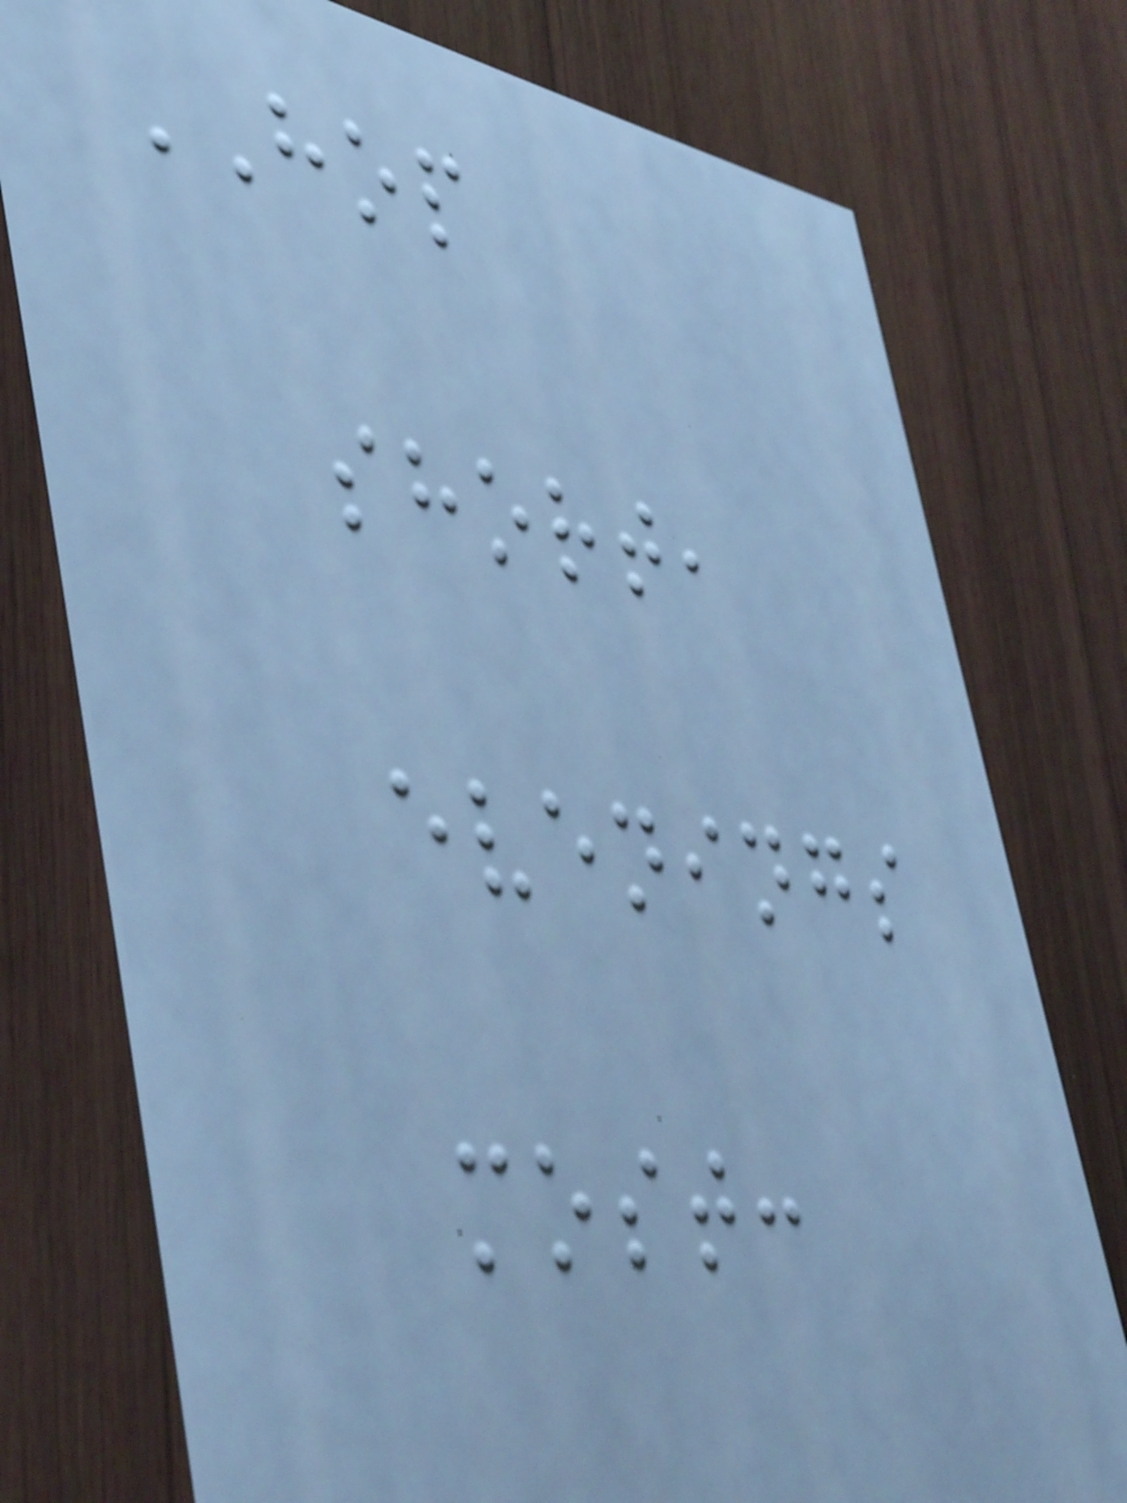HOP
short,
evenings
most:
